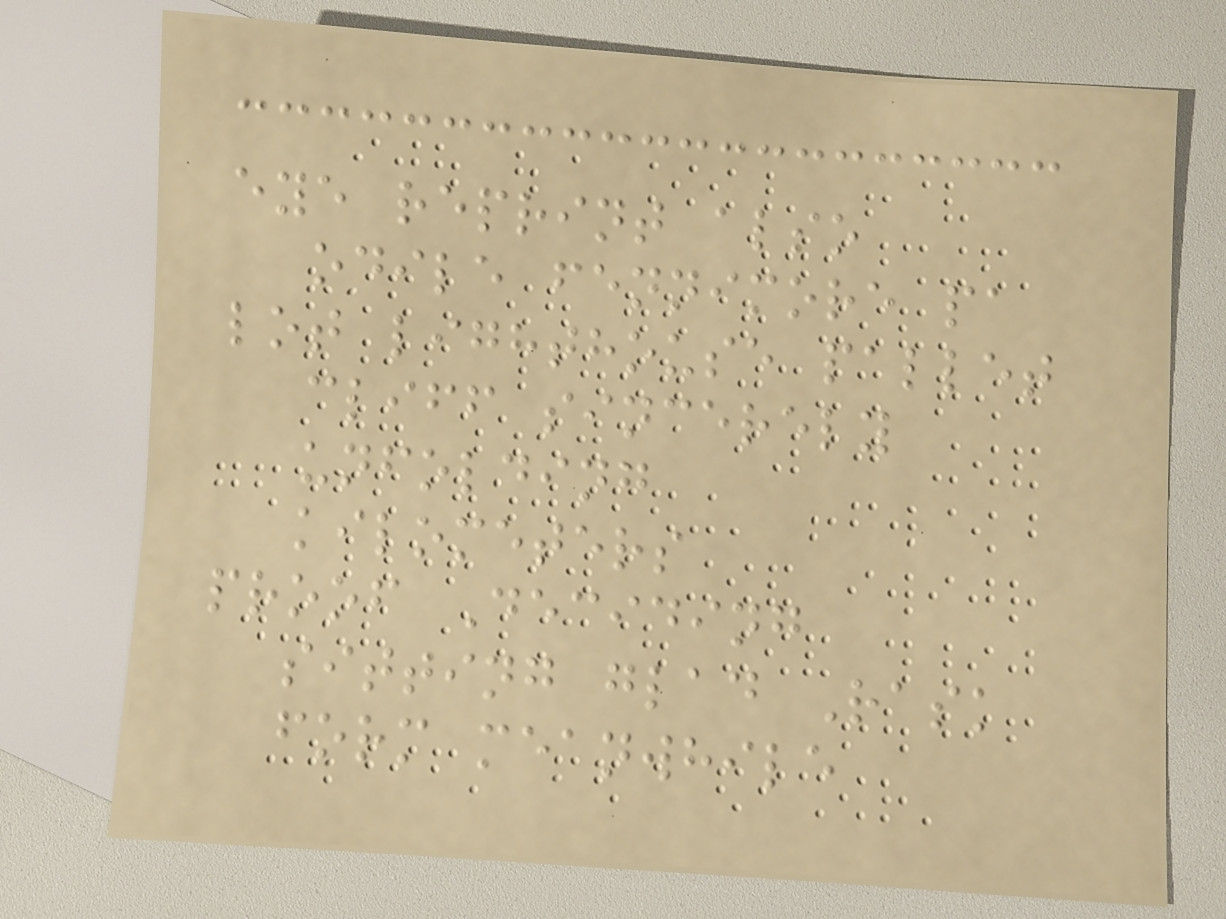eye reprint also
odile fennimore pa
lot lighthouse pallet
cliff sincerely
unfolding
kilometers
proof Deciding
sitting glad Rask
form meanwhile
